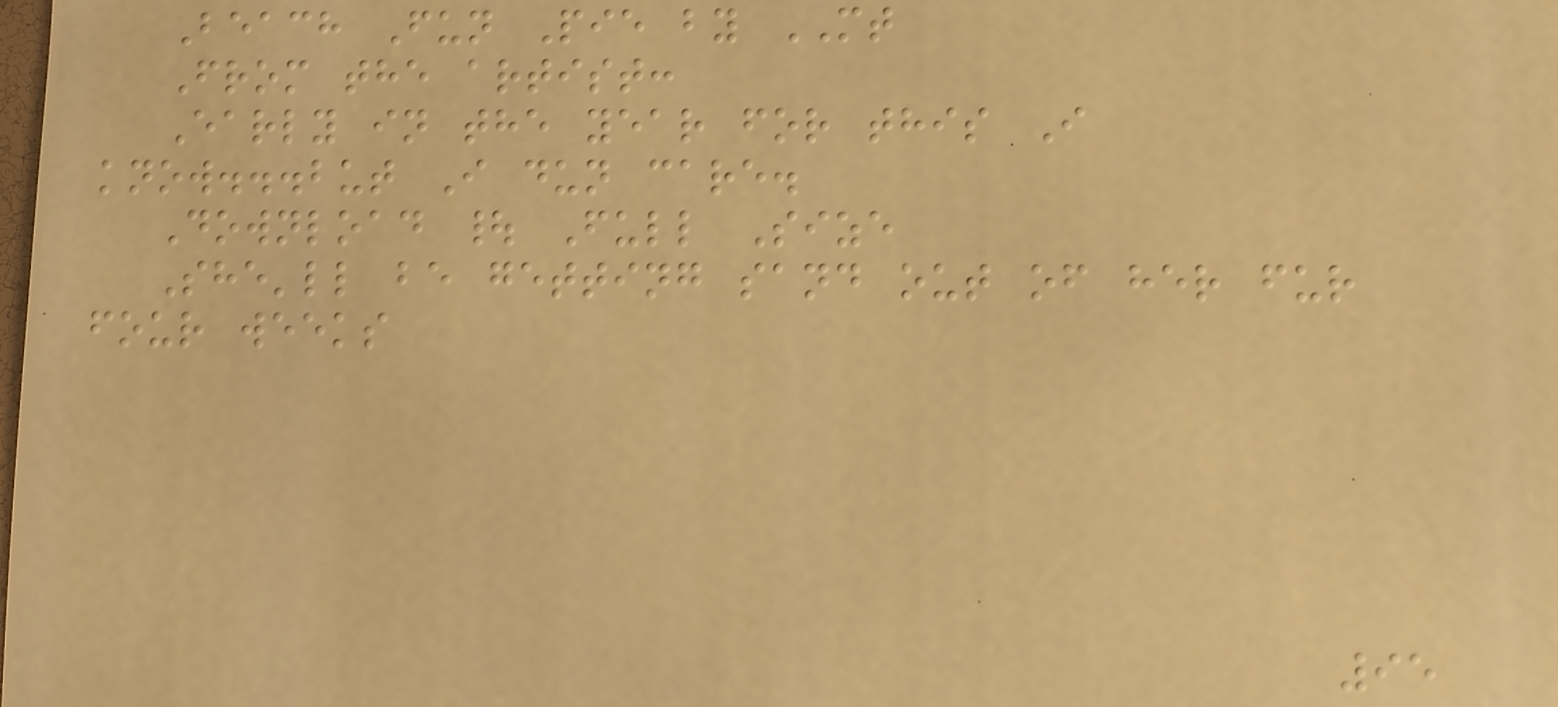Beach Fun Pie by MT
From the artist:
Early in the year for this I
know...but I dun care.
Download | Full Size
She'll be getting sand out of her fur
four weeks
95
